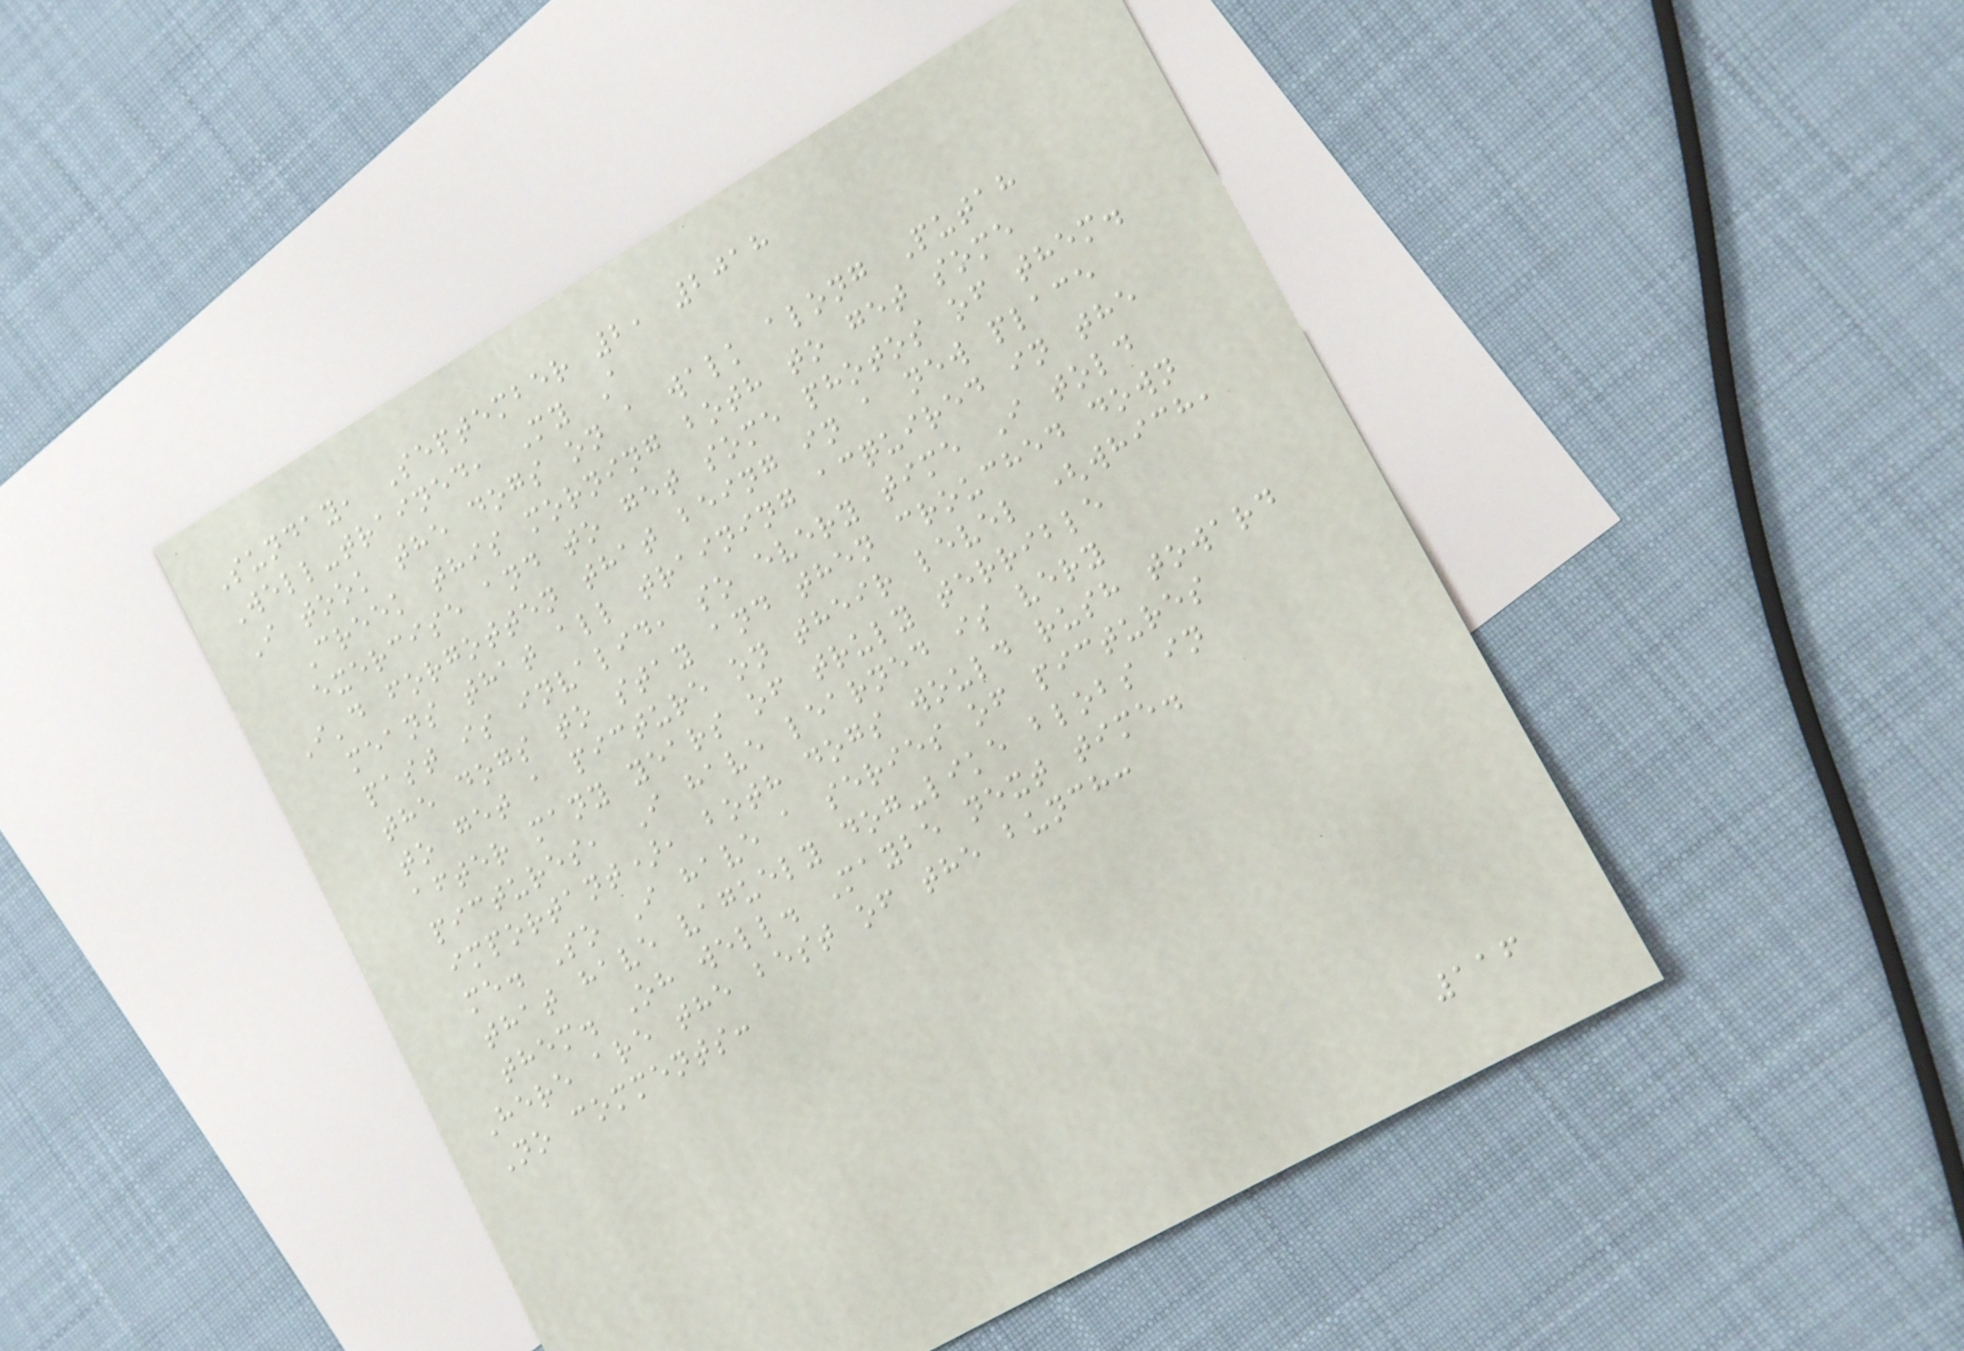Sunday, September 2, 2018
Well-trained, My A
I took the dogs on a walk along Putah
Creek this morning both to get some
exercise and to get some photos of them.
I'd forgotten that being in a new place
means that all training acquired in the
past is invalid, so every time I told
the dogs to stay and then crouched down
to get a picture on their level (which,
after many years of truly terrible
pictures, I have learned is very
important), both dogs would rush toward
me. So I have a series of pictures
that have vaguely dog-like blobs in
them. Oh well. Maybe next time.
Here are the best of the bunch:
No comments:
116
